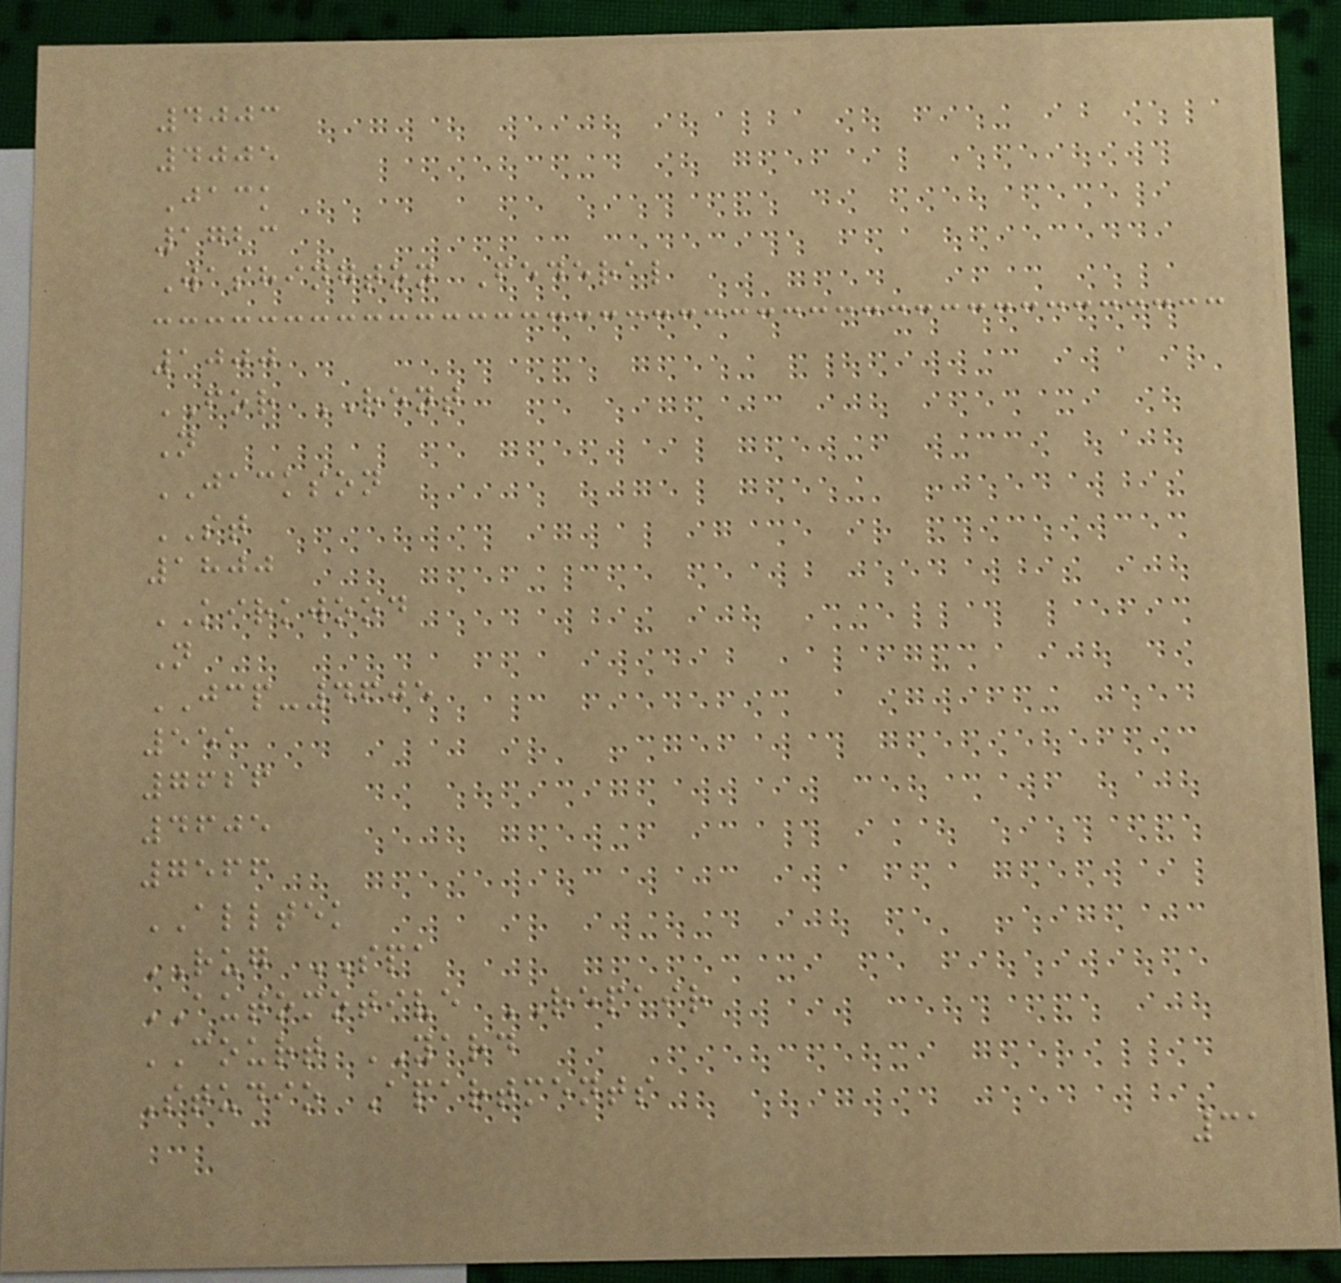4003
4005
Jack
1723
Washington Federal
1000
FOR RENT
N
JACKSON
ST
1800
KIRKWOOD
N
JCP-4605
551
7626
4605
7566
ALLTEK
RUG SPA
AUTOMOTIVE REPAIR
COURT YARD
Studio Apartments
31
